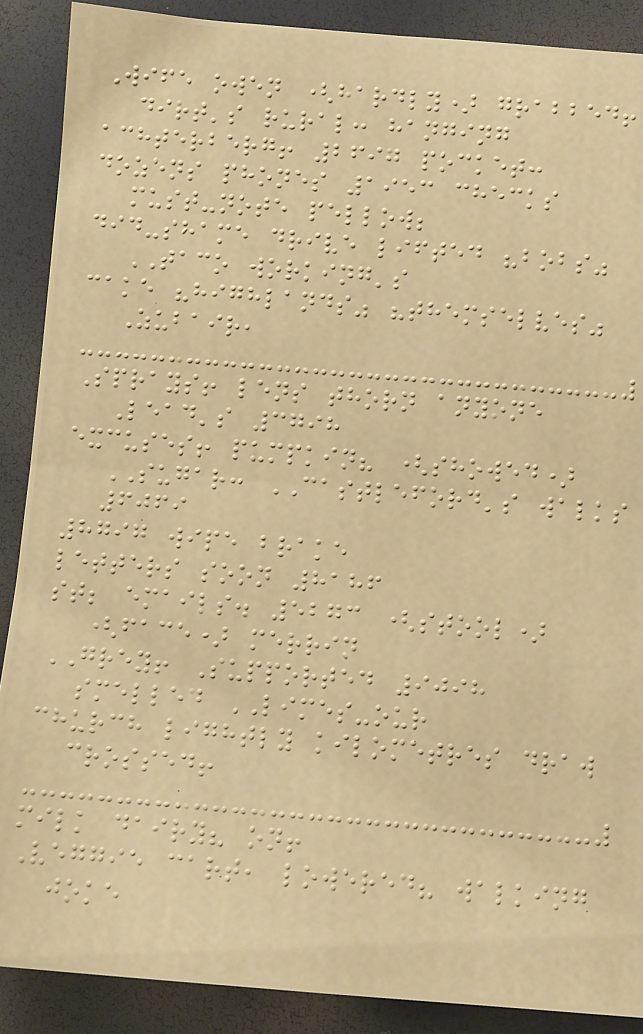Wife owen (hardly) grabbed!
dirt's rural: hanging
achterberg! 2697 pocket:
dozens phones 1953 checks
must-note pellow;
did-shame drive lifted "bobs"
TACO working's
cake "highlands" "themselves"
Zubair,
Sprays! lens thorn anyone
Lead's 3798
excuses! pumpkin? (showed)
SUGAR: CASTLEFORD's walks
6069
8797 wipe brake
letters soon 8186
st; emails. 5273 (stool)
(face) merrin
GREY! Supported 9098
smelled LIMES-our
church lightly kilometres draw
crossed!
milk dairy? on!
Veggie cart, lowered? walking
joke
